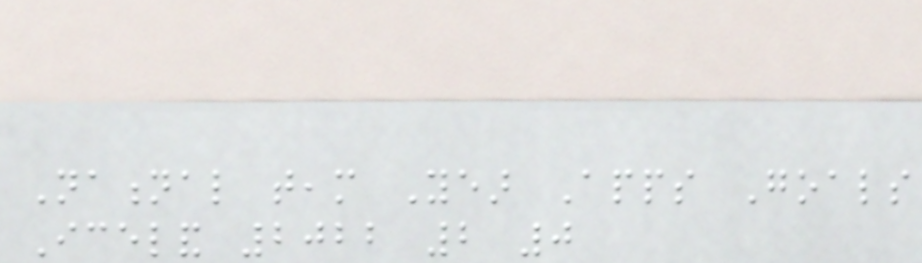National team Year Apps Goals
Iceland 2022 2 0
